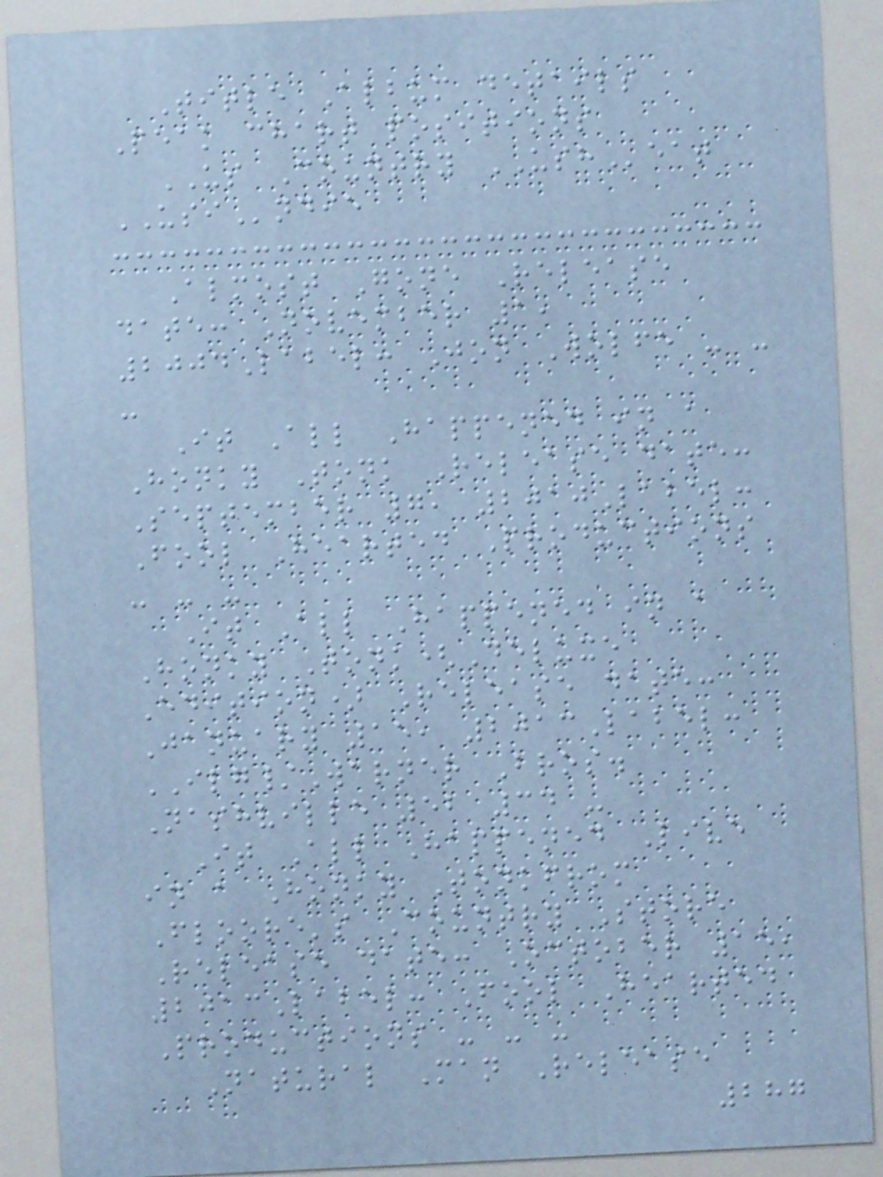Title Album details
Peak chart positions
US Country USHeat
USIndie
Almost Gone Release
date: November 1,
2004Label: Jon Wolfe - -
-
It All Happened in a
Honky Tonk Release date:
September 7, 2010Label:
Fool Hearted Productions
- - -
It All Happened in a
Honky Tonk(Deluxe
Edition) Release date:
January 15, 2013Label:
ILG/Warner Bros.
Nashville 52 34 -
It All Happened Live
in a Honky Tonkfrom
Floore's Country Store
Release date: October 15,
2013Label: Fool Hearted
Productions - - -
Natural Man Release
287
